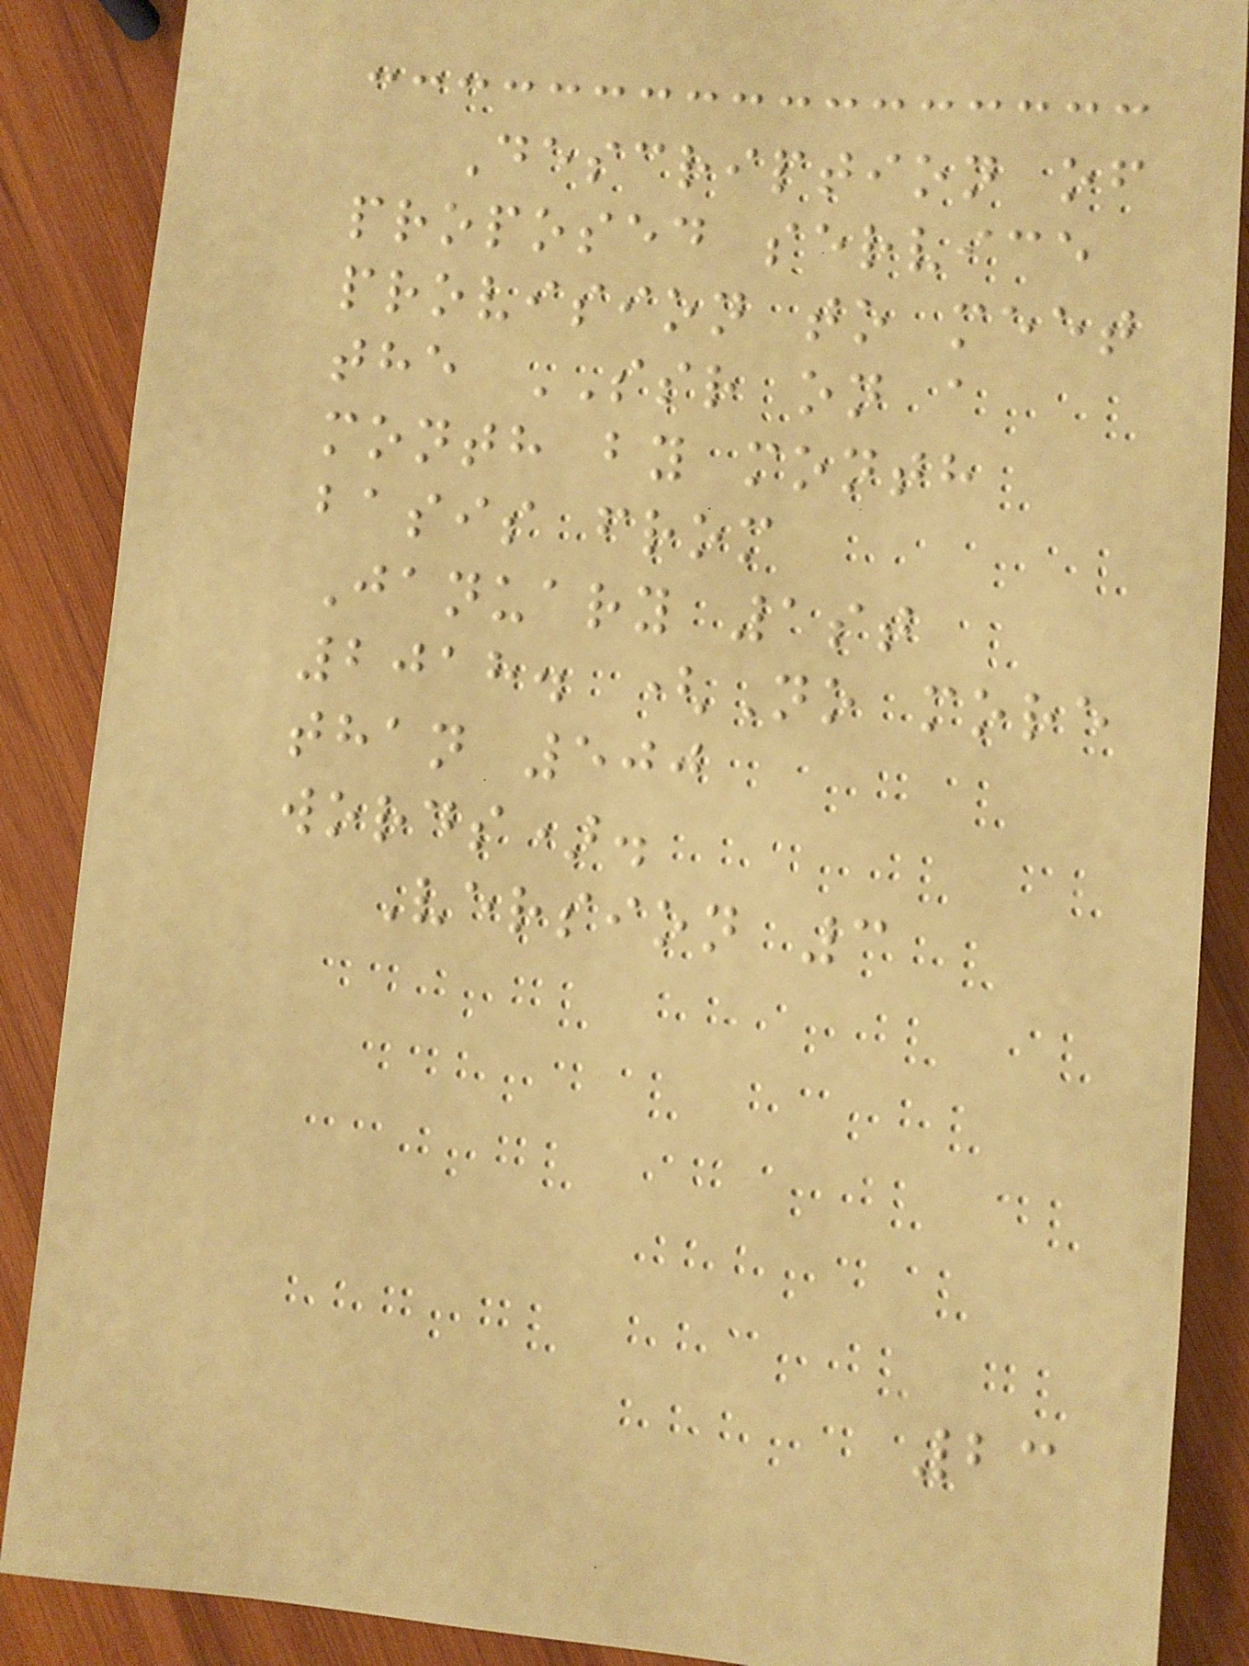Description of
proposed service
provision to meet
the SSR on a
month by month
basis from
January 1st
2018. (No more
than 500
words).
Version 3
23
